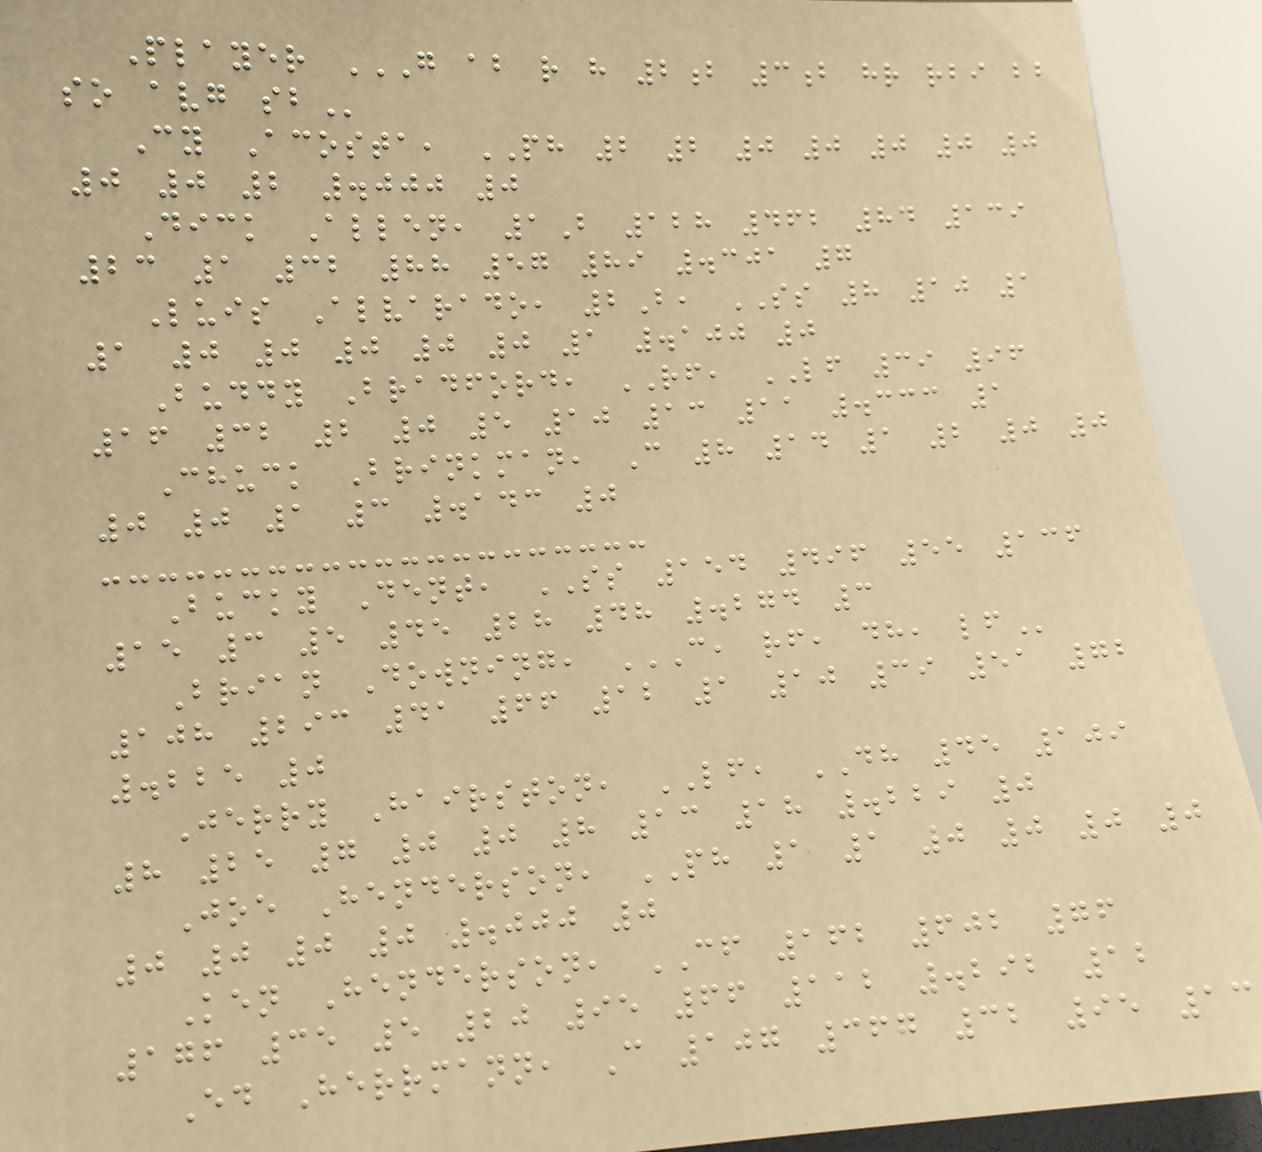Player G AB R H 2B 3B HR RBI BB
SO AVG SB
Cy Acosta, PH 2 2 0 0 0 0 0
0 0 2 .000 0
Dick Allen, 1B 128 462 84 139
23 1 32 88 57 89 .301 7
Luis Alvarado, 2B, SS 8 10 1
1 0 0 0 0 0 1 .100 0
Buddy Bradford, RF, LF 39 96
16 32 2 0 5 10 13 11 .333 1
Chuck Brinkman, C 8 14 1 2 0 0
0 0 1 3 .143 0
Bucky Dent, SS 154 496 55 136
15 3 5 45 28 48 .274 3
Brian Downing, C, RF, DH, LF
108 293 41 66 12 1 10 39 51 72
.225 0
Jerry Hairston, LF, DH 45 109
8 25 7 0 0 8 13 18 .229 0
Joe Henderson, PH 1 1 0 0 0 0
0 0 0 0 .000 0
Ken Henderson, CF 162 602 76
176 35 5 20 95 66 112 .292 12
Ed Herrmann, C 107 367 32 95 13
